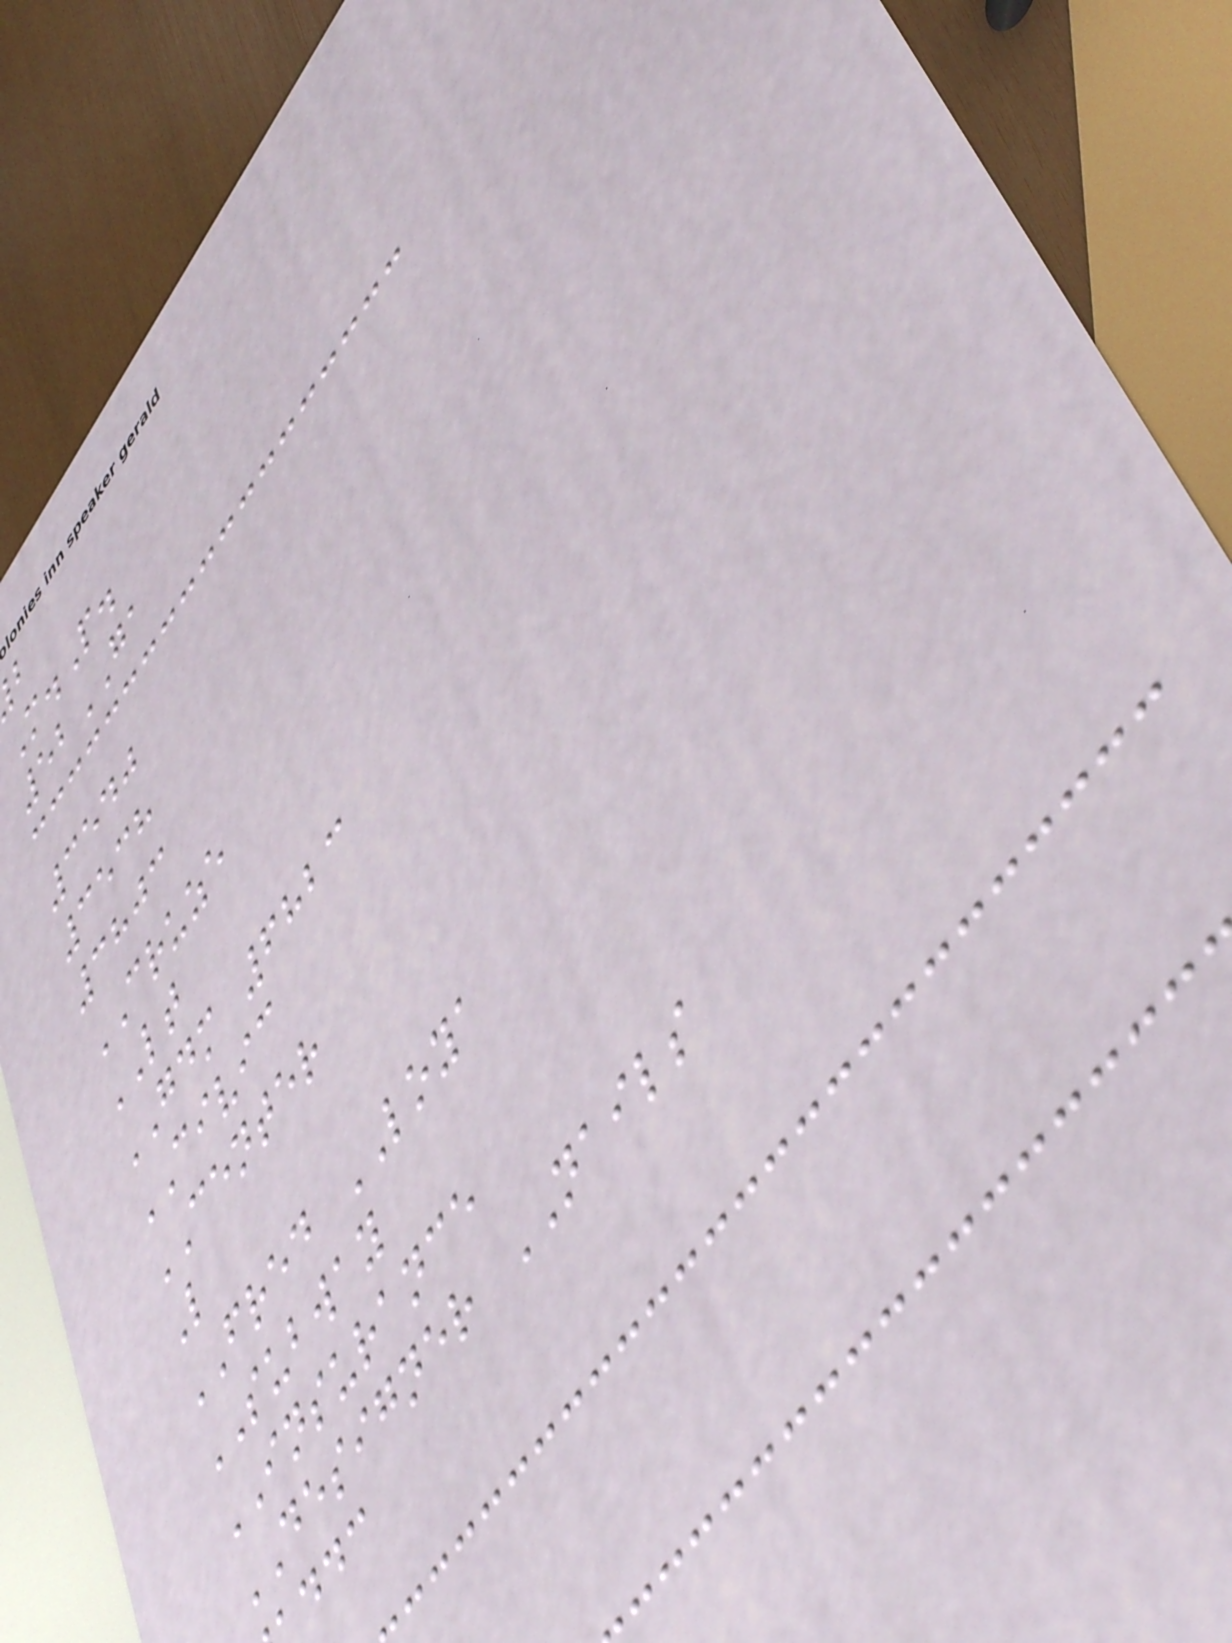M.P.
52GA
3540
3538
3803
CRUZE
LT
GDM 6823
CIVIC
CENTER
L
FRED LOYA
SUBWAY
INSURANCE
DESIGNER NAILS
